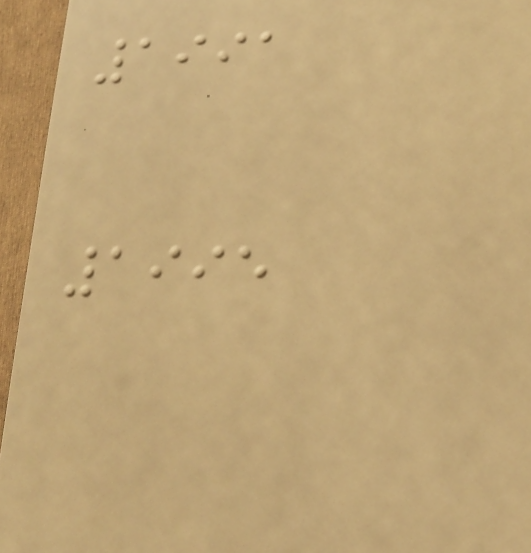1991
1995
